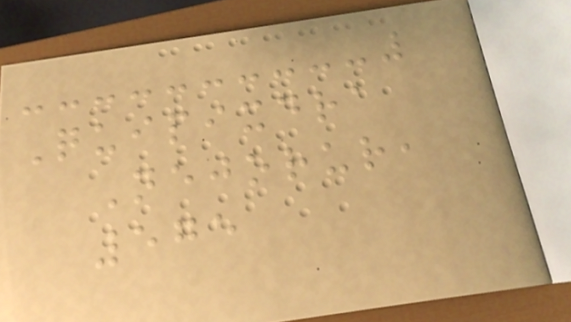Quipixdra
Nejorur,
575
